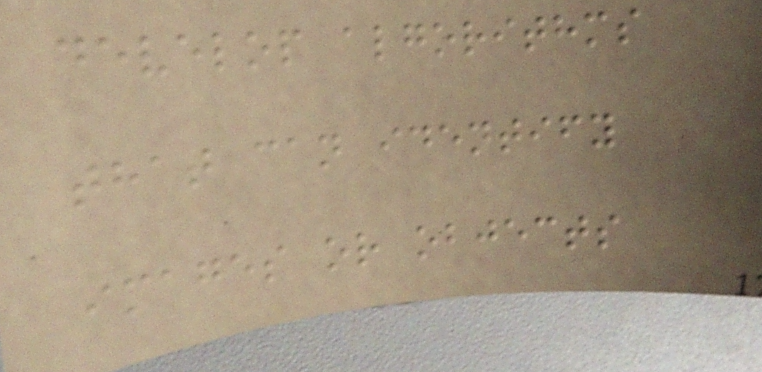develop algorithms
that can identify
images or objects
